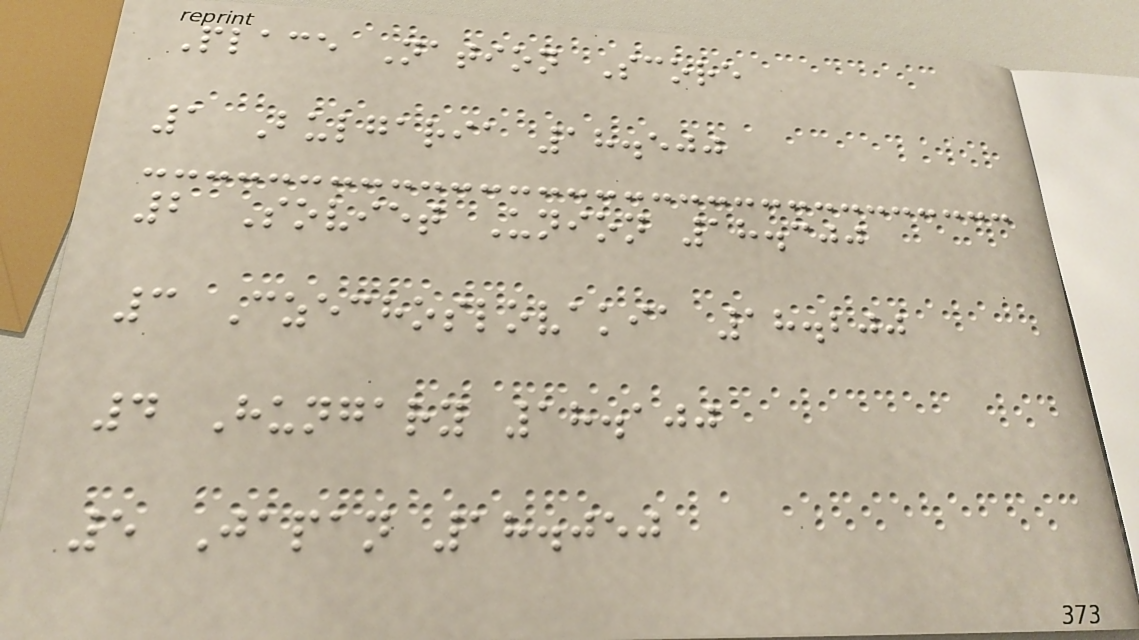Place Nation Score
1 Bulgaria 18.500
2 Soviet Union 18.300
3 Czechoslovakia 18.200
4 Hungary 18.100
5 Japan 18.050
